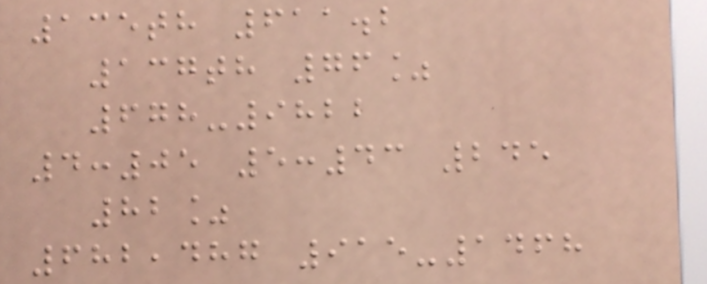135th 611.2
137th 76%
678-9822
4:05 5:43 245
82%
682,487 915-1468
